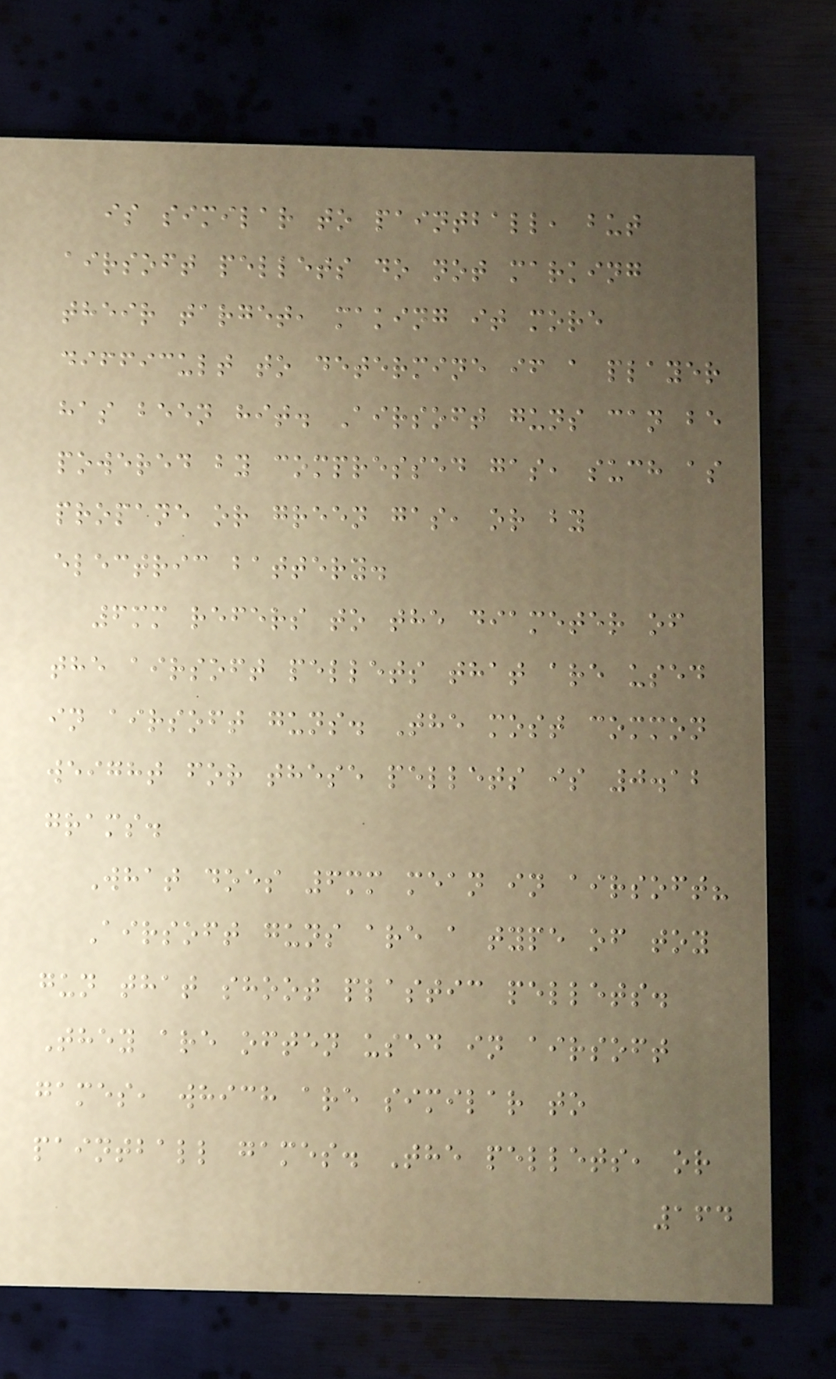is similar to paintball, but
airsoft pellets do not marking
their target, making it more
difficult to determine if a player
has been hit. Airsoft guns can be
powered by compressed gas, such as
propane or green gas, or by
electric battery.
6mm refers to the diameter of
the airsoft pellets that are used
in airsoft guns. The most common
weight for these pellets is 0.12
grams.
What does 6mm mean in airsoft?
Airsoft guns are a type of toy
gun that shoot plastic pellets.
They are often used in airsoft
games, which are similar to
paintball games. The pellets, or
164
